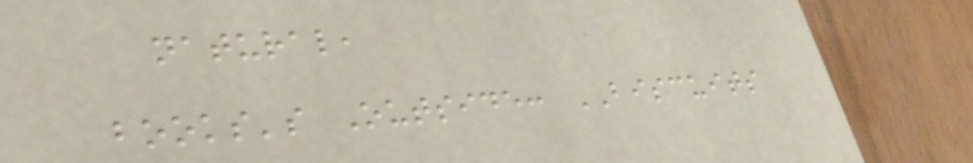natural,
books's Outside: BISCUITS
